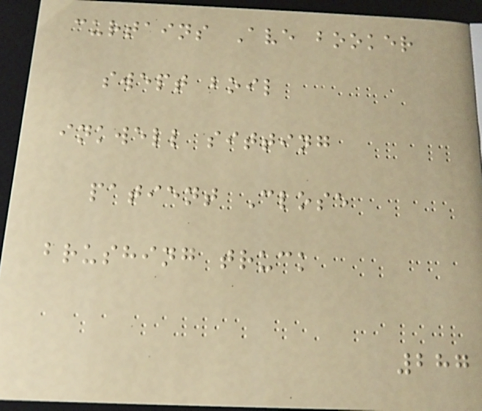curtains Ave booker
swept boil
inkwell sitting
patient Close
brushing truck
287
